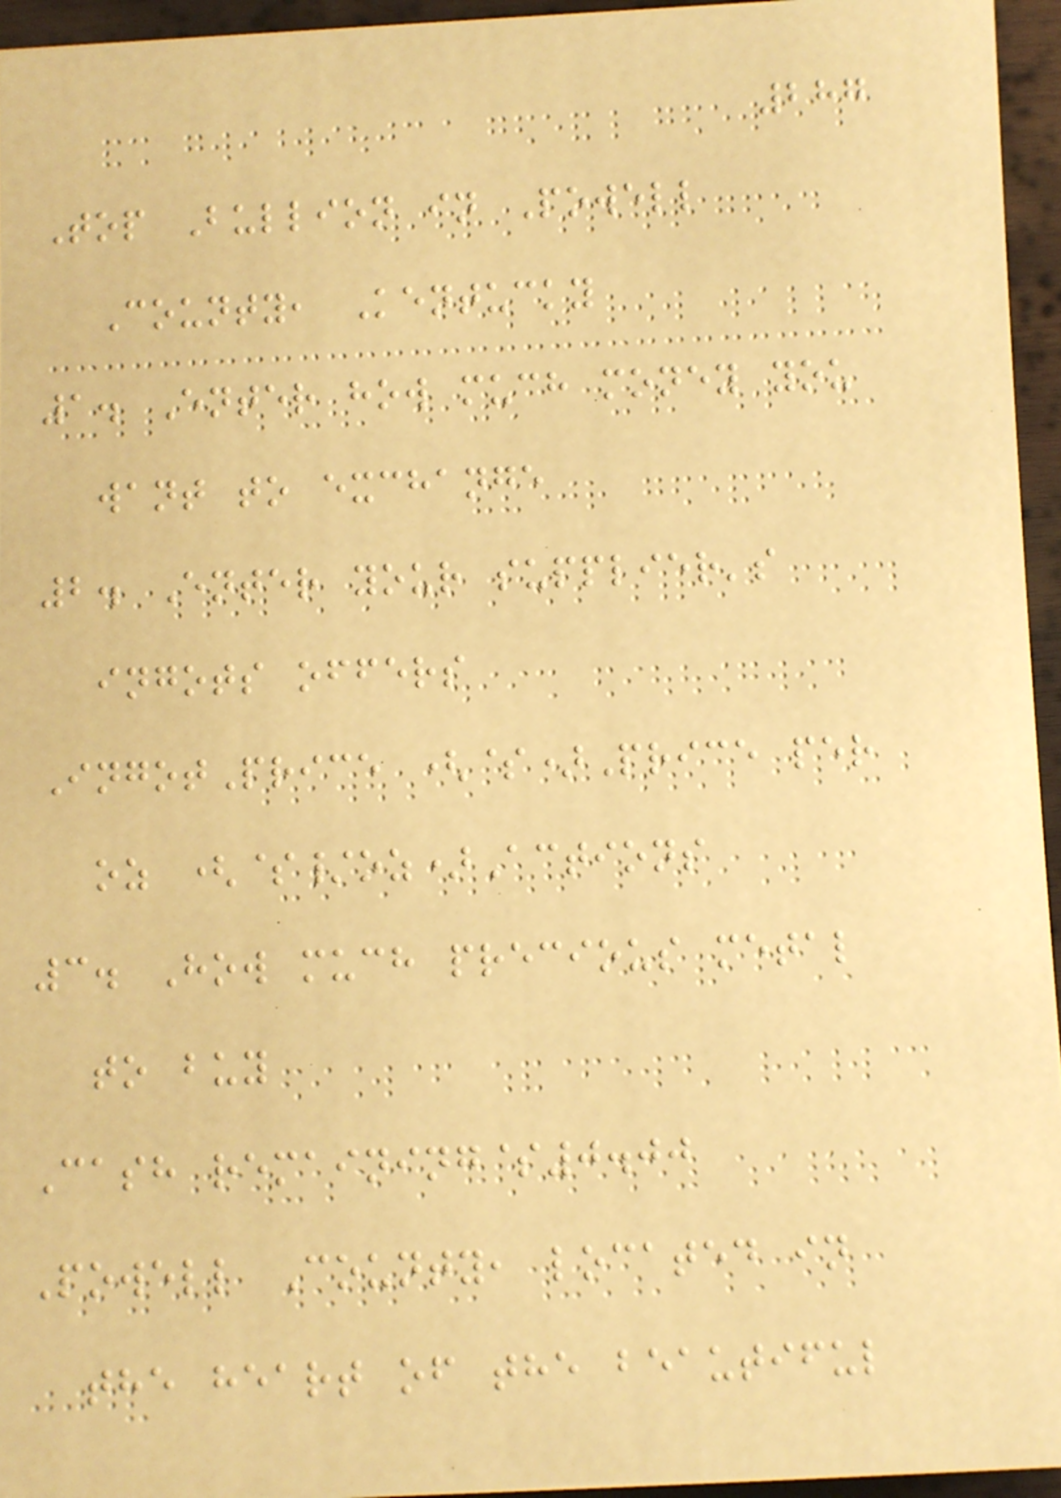287
Top Bullion in Powell
County, Kentucky
1. Enter how much money you
want to exchange
2. Enter your supplier's
ingots offers
IngotPrice ($)Price per
oz ($/oz)Actions
3. How much precious metal
to buy
Cash remaining$0.00
Powell County, located in
the heart of the beautiful
